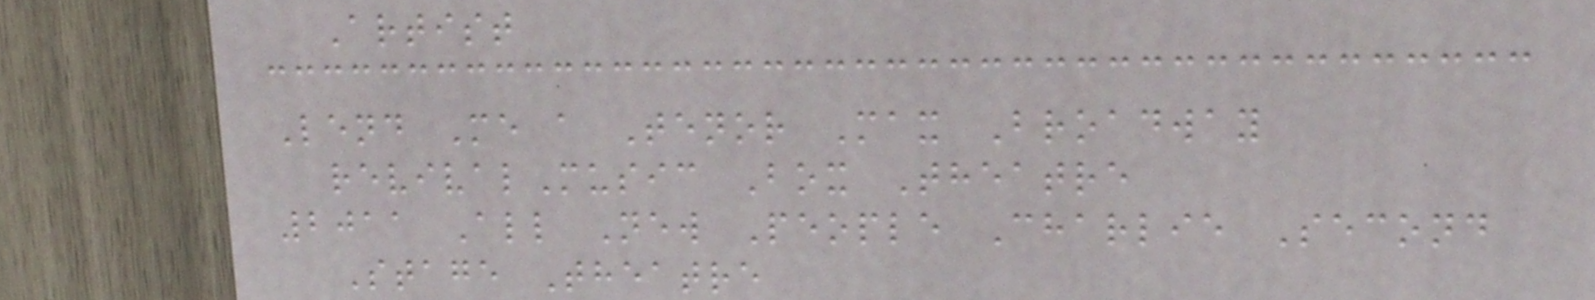Artist
Lend Me a Tenor Max Broadway
revivalMusic Box Theatre
2011 All New People Charlie Second
Stage Theatre
